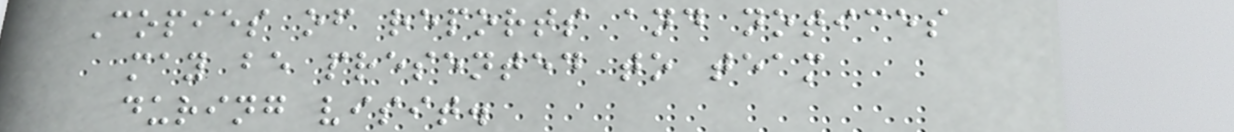Copies of reports and notices
may be presented to team
during visit.
